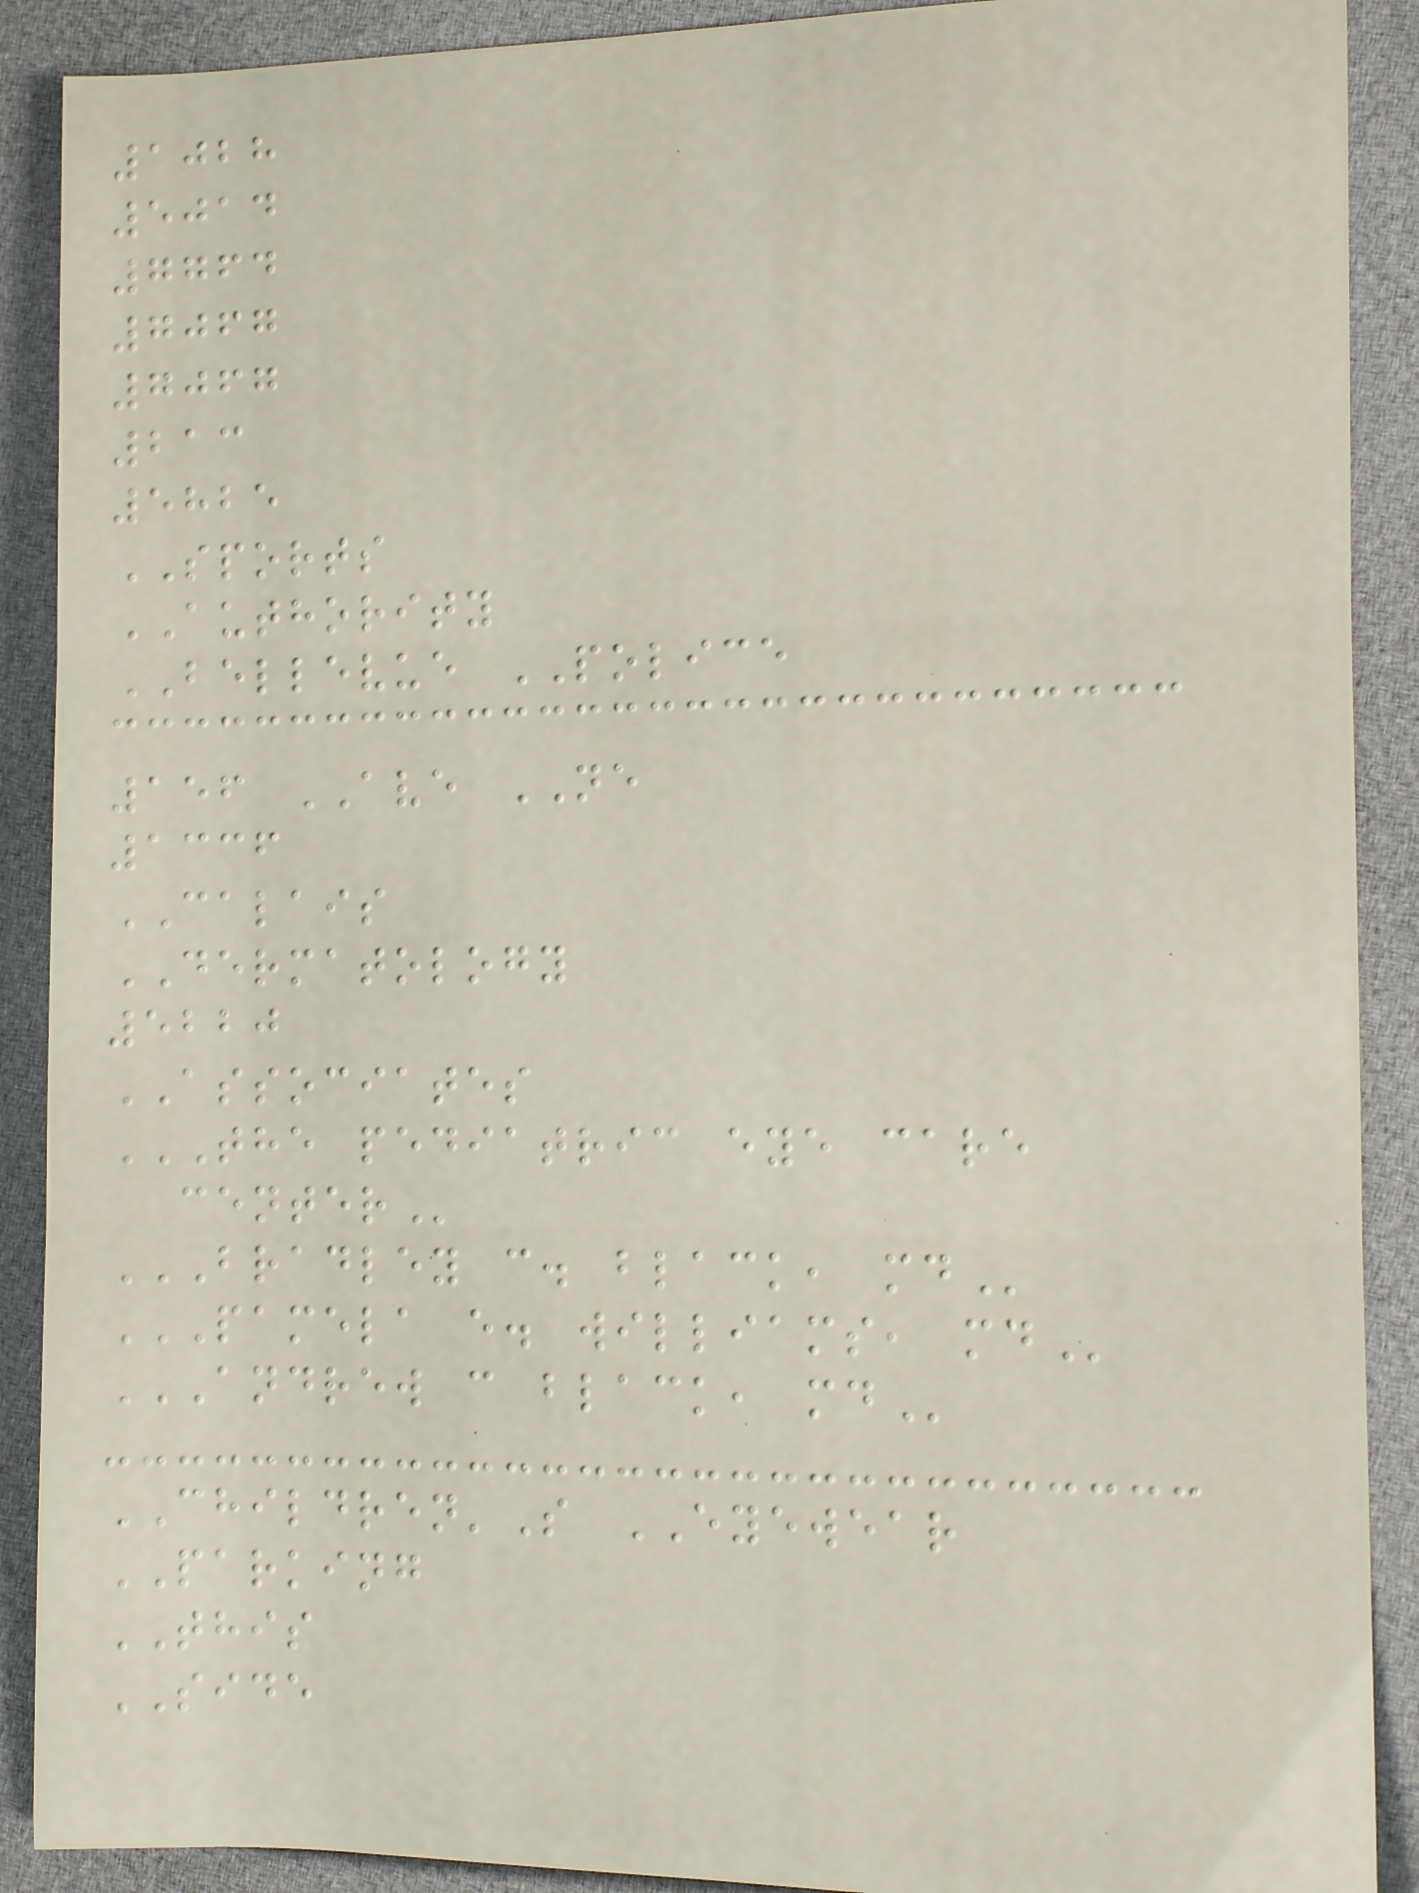1028
5014
7764
7067
7067
213
5825
SPORTS
AUTHORITY
BELLEVUE POLICE
156 AVE NE
1336
CALAIS
DERMATOLOGY
5220
ASSOCIATES
THE PEDIATRIC EYE CARE
CENTER
BRADLEY C. BLACK, MD
PAMELA E. WILLIAMS, MD
ANDREW C BLACK, MD
CHILDREN'S EYEWEAR
PARKING
THIS
SIDE
